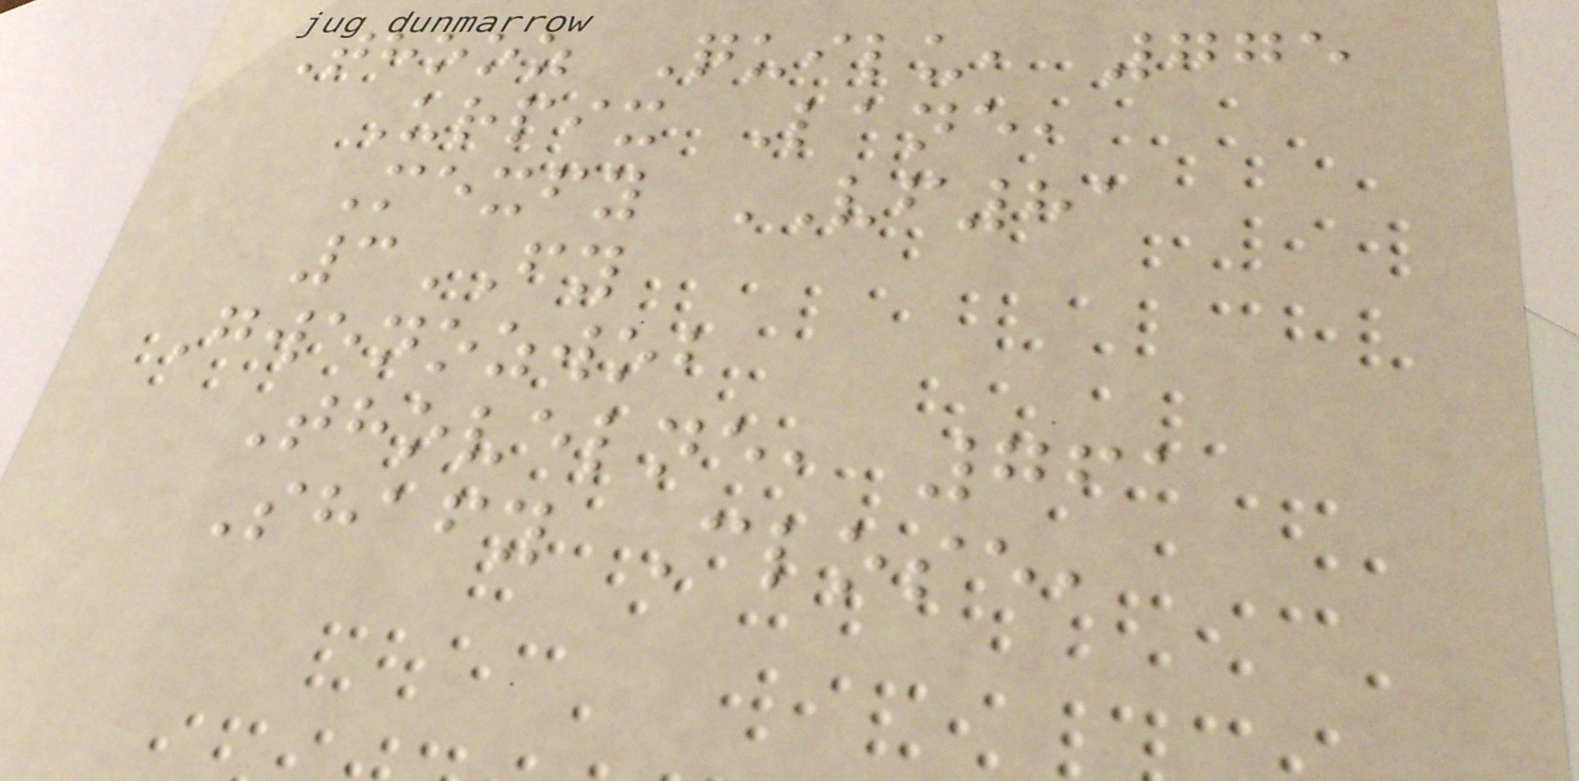Thooz Quilu, 775
Urpix Lane,
Mexfy VF81
3FY
Gwenozwob
Thovelne, 761
Shafy Close,
